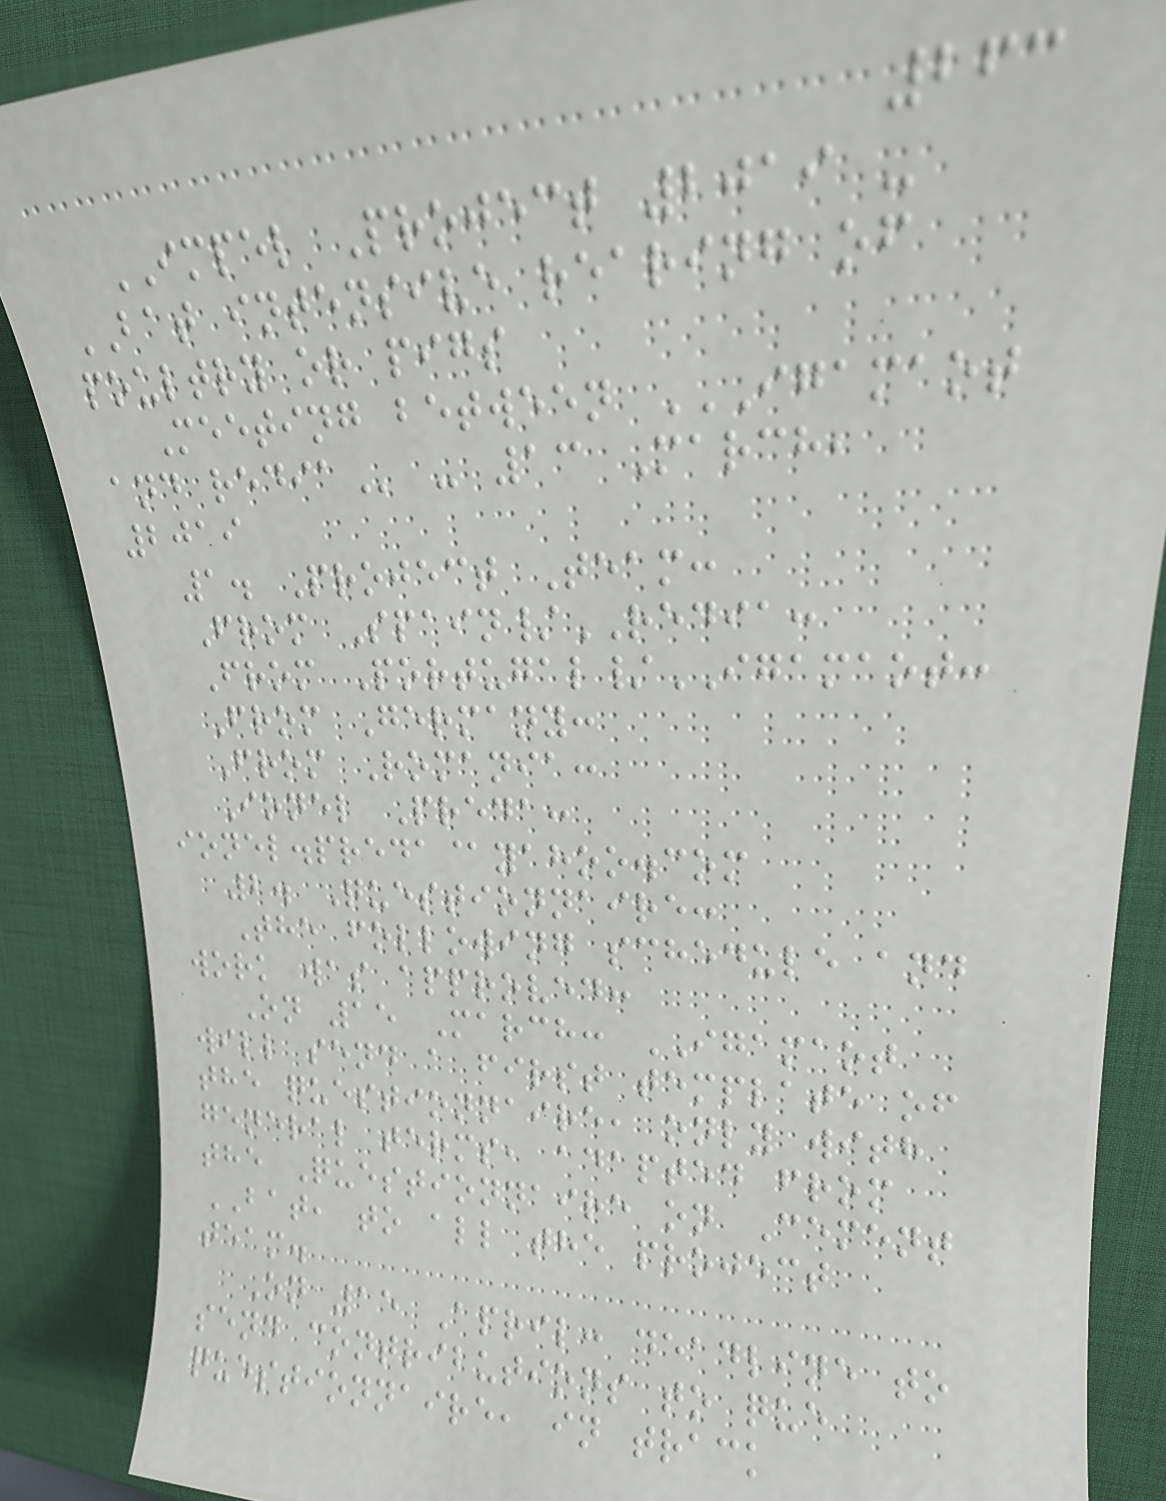263
IMPEL Project 2019 -
BAT intensive rearing of
poultry or pigs
Meeting between IGAMAOT
AND REDIA - 13 March,
2019
1. Project Team:
From Spain/REDIA:
From Portugal/IGAMAOT:
From Germany:
From Romania:
Ionel Preda:
ionel.preda@yahoo.com
2. Questionnaire:
The following schedule and
work was approved:
On 15 March: IGAMAOT
will send a first template of
the questionnaire, only with
general terms, adapted from
the Questionnaire on Cement
BAT, to all the project
team.
On 15 April: deadline to
send contributions to que
questionnaire, in track
